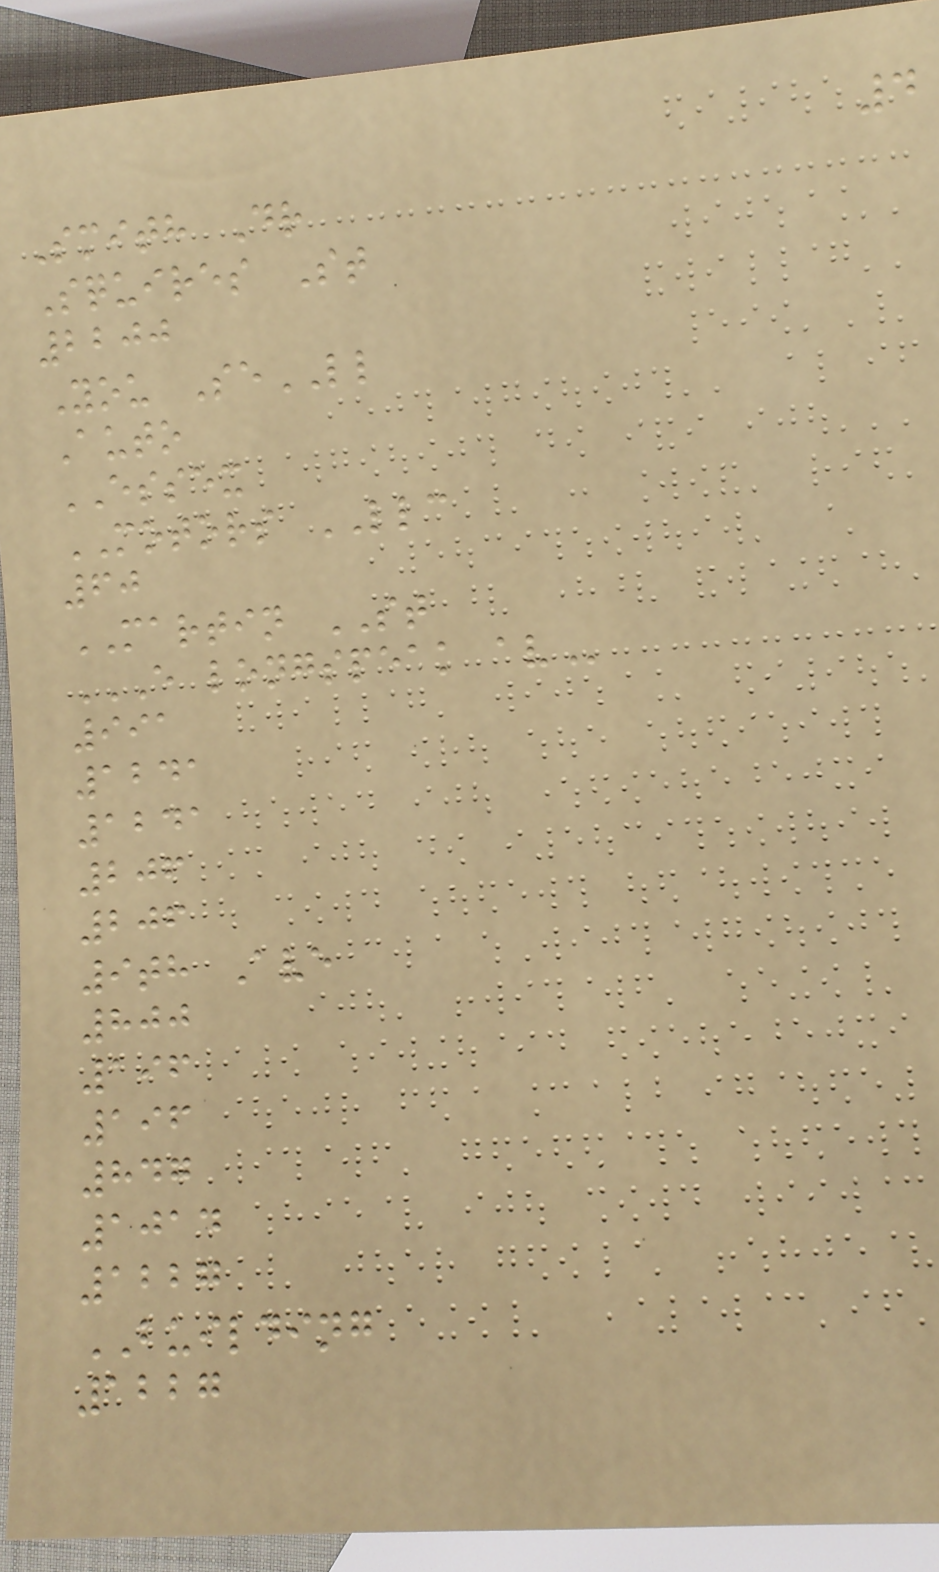4
Smith Dr
Squires St
2200
You SeLL
Auto
ESSEX
MOTORS LLC
60
MARTIN ST
E LONGSPEAK AV
991
1241
1241
206
206
9th Ave
800
196
196
847
1014
1227
BUILDING
1227
